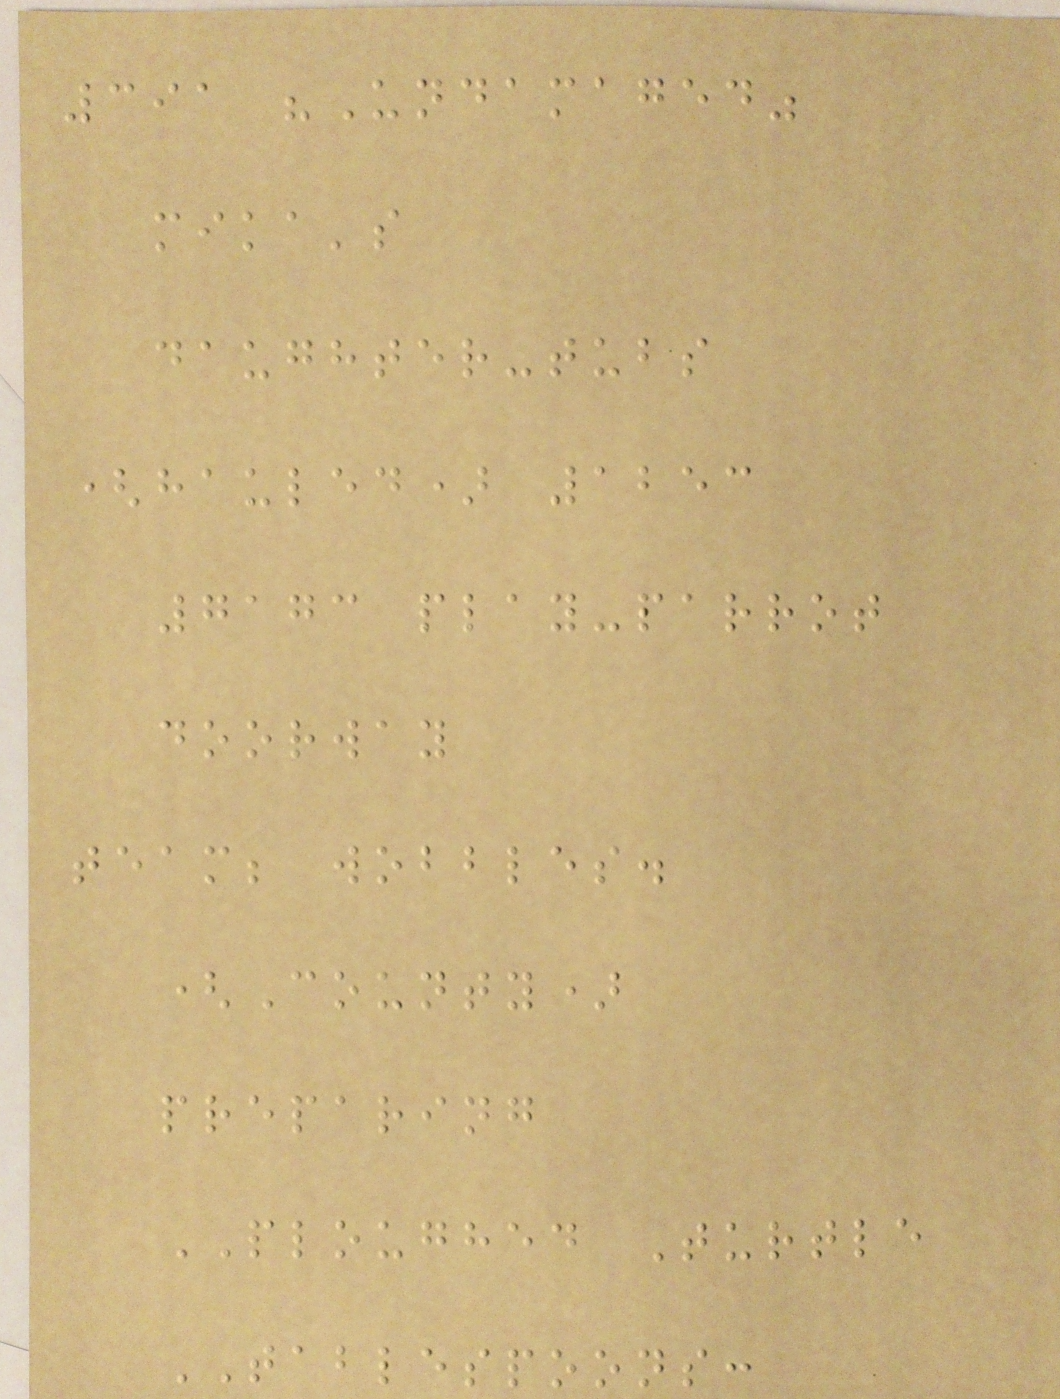391 "Undamaged"
mika's
daughter-tubs
(hauled) 1253
7173 play-parrot
doorway
team; wobbles.
(County)
preparing
PLOUGHED Turtle
TABLESPOONS:
